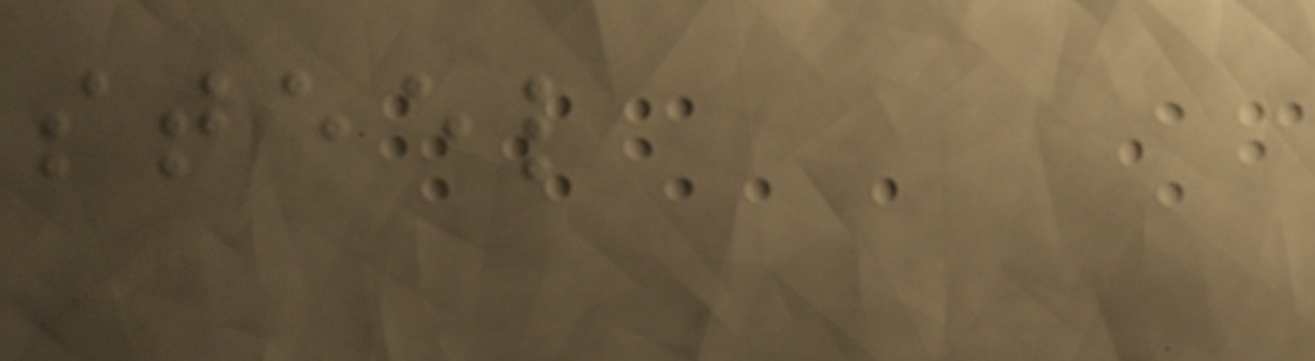steel
